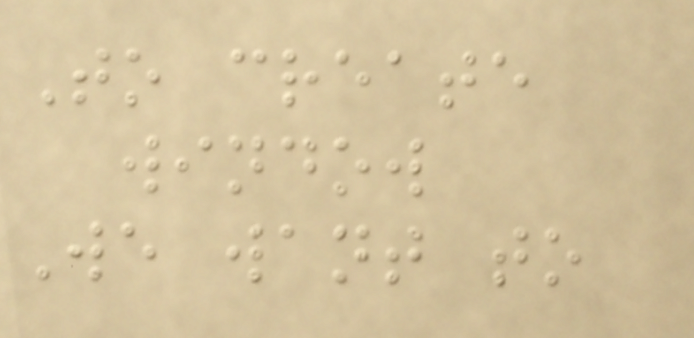To create
window
We want to
